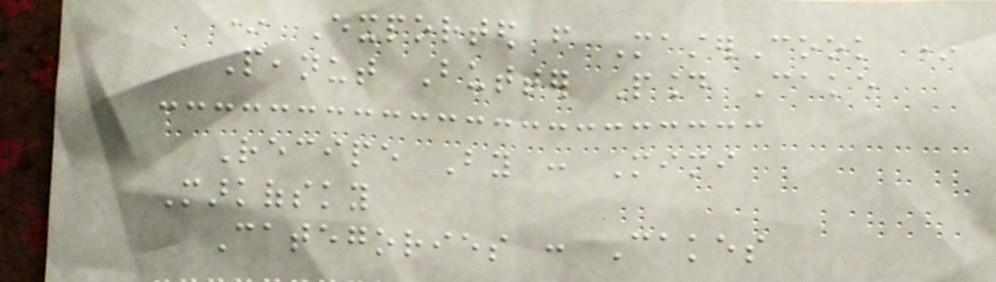* Exported from MasterCook *
Peanut Butter Pound Cake
Recipe By : Mimi
Markofsky
Categories : Cakes
